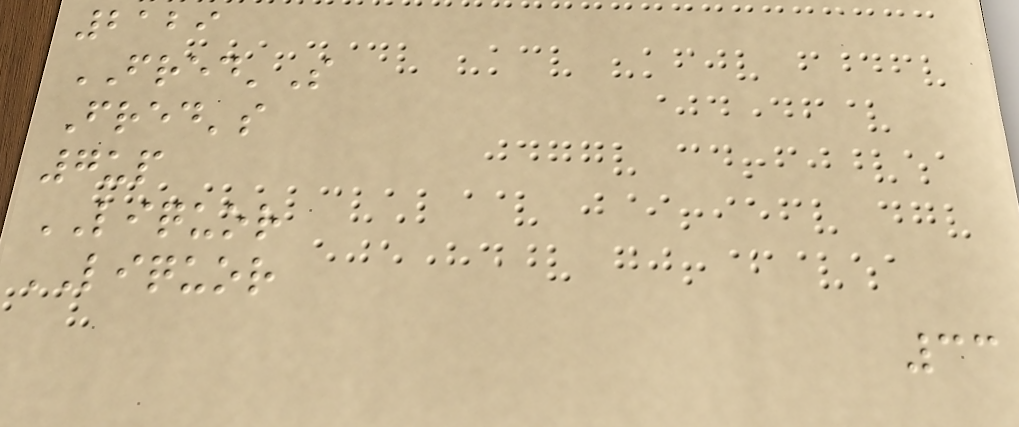2129
FRED'S
Fred's
7up
LIQUOR
LIQUOR
33
